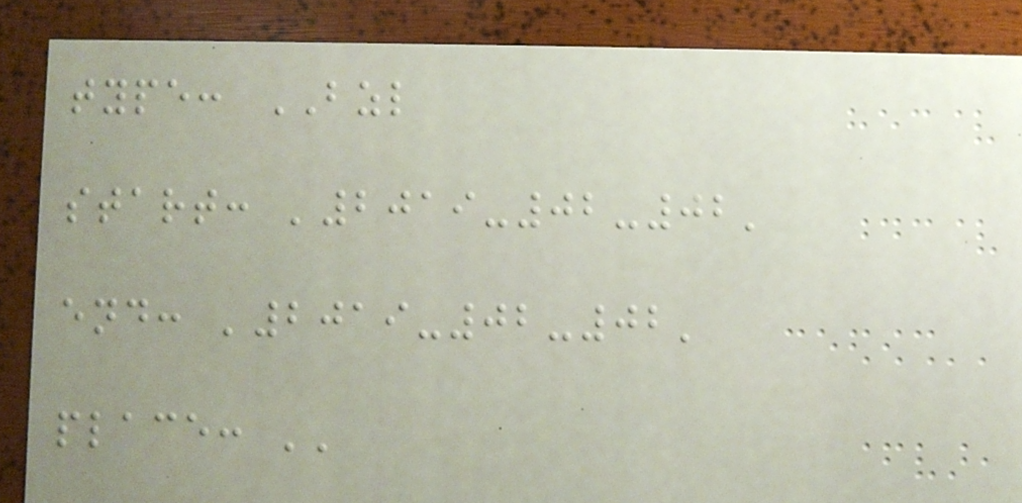type: BZL
start: '2019-02-02'
end: '2019-02-02'
place: ''
